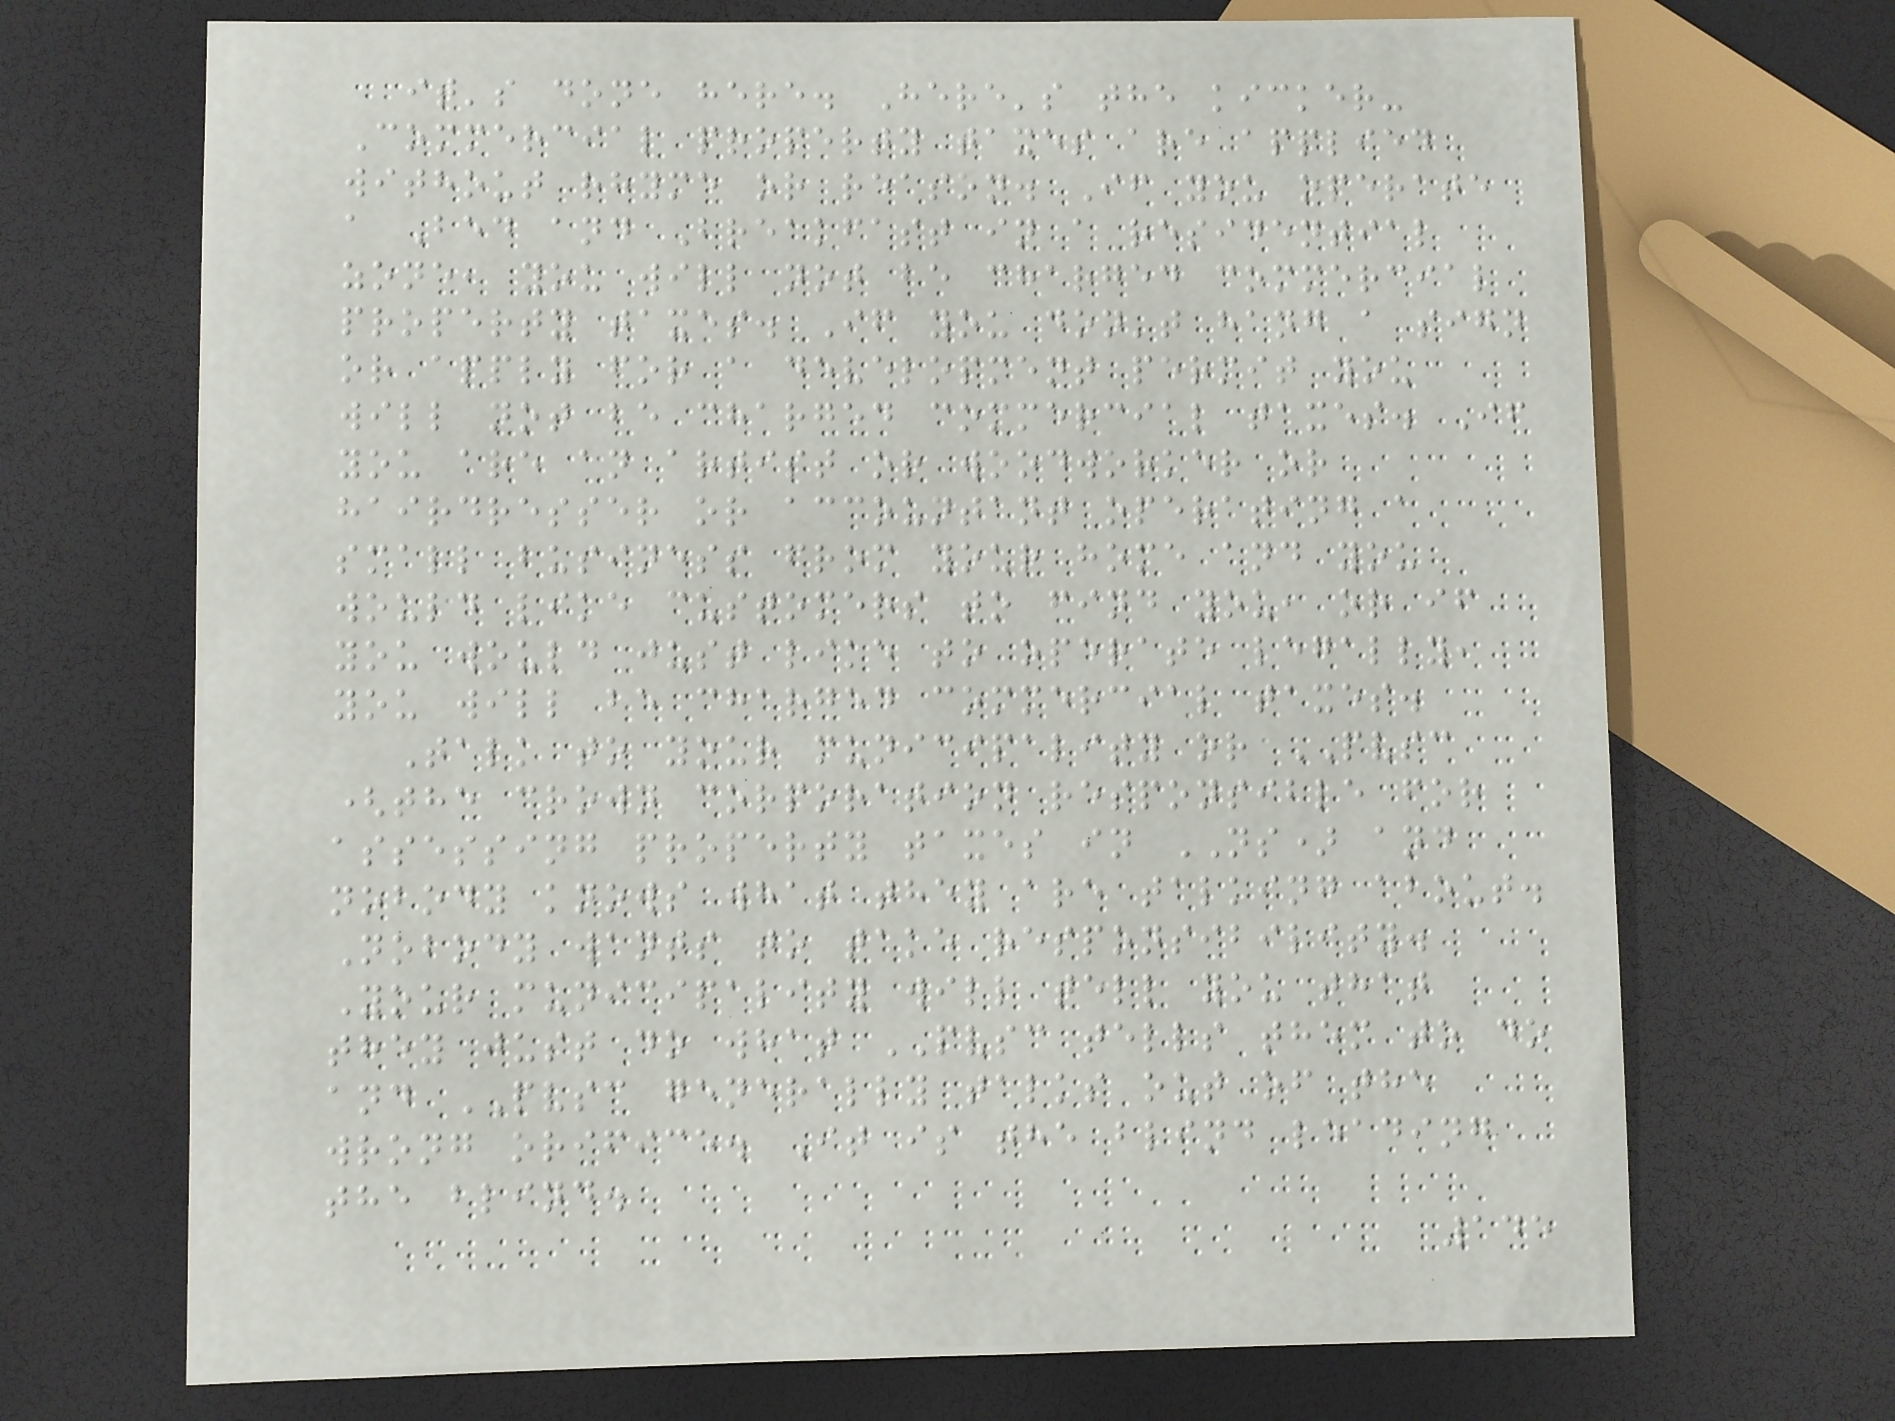it's done here. Here's the kicker-
Commercial property taxes are applied
without rhyme or reason. If you operate
a Bed and Breakfast in a residential
zone, you will not be charged commercial
property taxes. If you don't hang a sign
or apply for a development permit you
will not be charged commercial taxes. If
you are an artist or woodworker or
hairdresser or accountant operating a
small business from your home and you
would like customers to find you, or if
you would just like to operate legally,
you will be charged commercial taxes.
Talk to your municipality or PVSC
(the crown corporation responsible for
assessing property taxes in NS) and
nobody knows what they are talking about.
Nobody wants to take responsibility.
Your municipality will tell you that
they just do what PVSC tells them to do
and PVSC generally talks out of the
wrong orifice. It is the blind leading
the blind.
145
